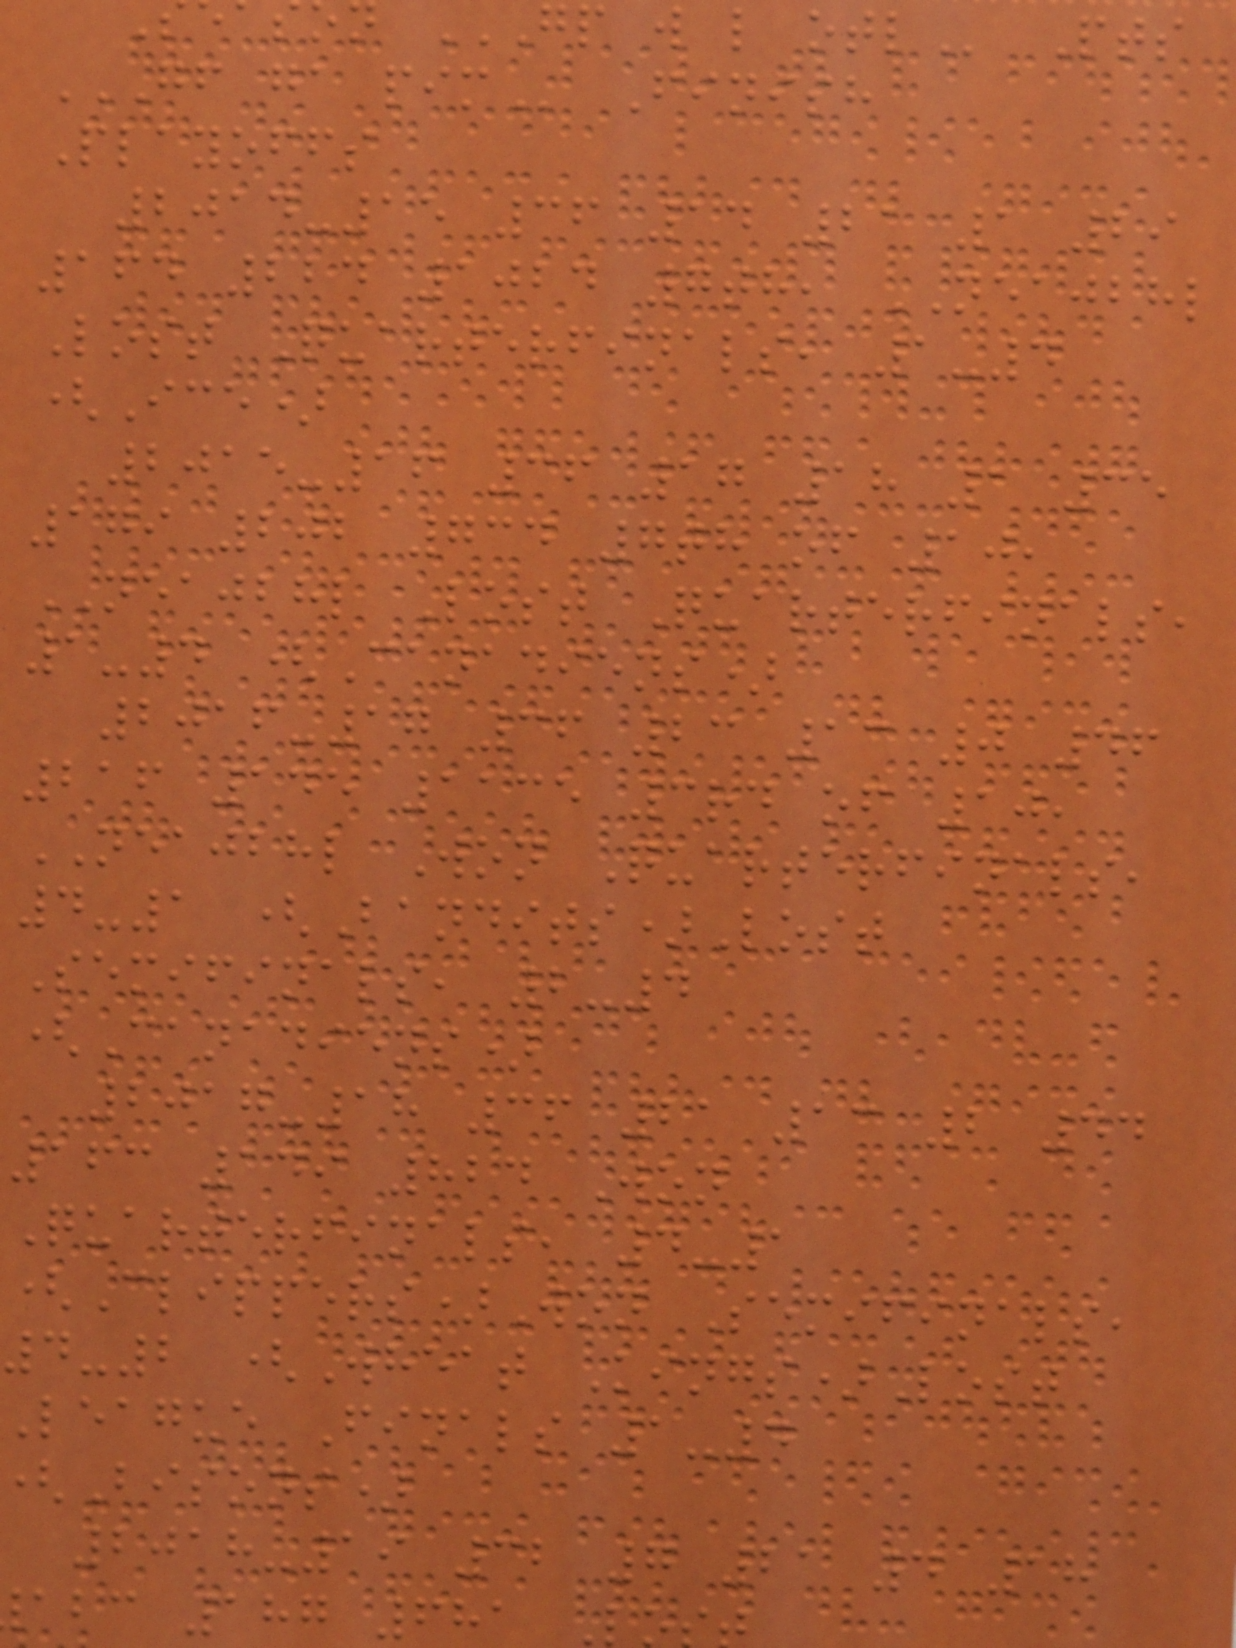GP W L OTL Pts
GF GA PIM Finish
Playoffs
2014-15 36 14 21 1 29
164 224 1024 7th, NEAJBHL
Lost Quarterfinals, 1-4
(Ice)
2015-16 36 17 18 1 35
179 202 734 7th of 10,
NEAJBHL Lost Quarterfinals,
1-4 (Canadiens)
2016-17 36 23 13 0 46
216 145 1135 3rd of 10,
NEAJBHL Won Quarterfinals,
4-1 (Bandits)Lost
Semifinals, 2-4
(Canadiens)
2017-18 36 21 13 2 44
163 149 824 Won
Quarterfinals, 4-1
(Clippers)Won Semifinals,
4-2 (Wheat Kings)Lost
league Finals 1-4
Bisons)
2018-19 32 7 21 4 18
abc 187 681
